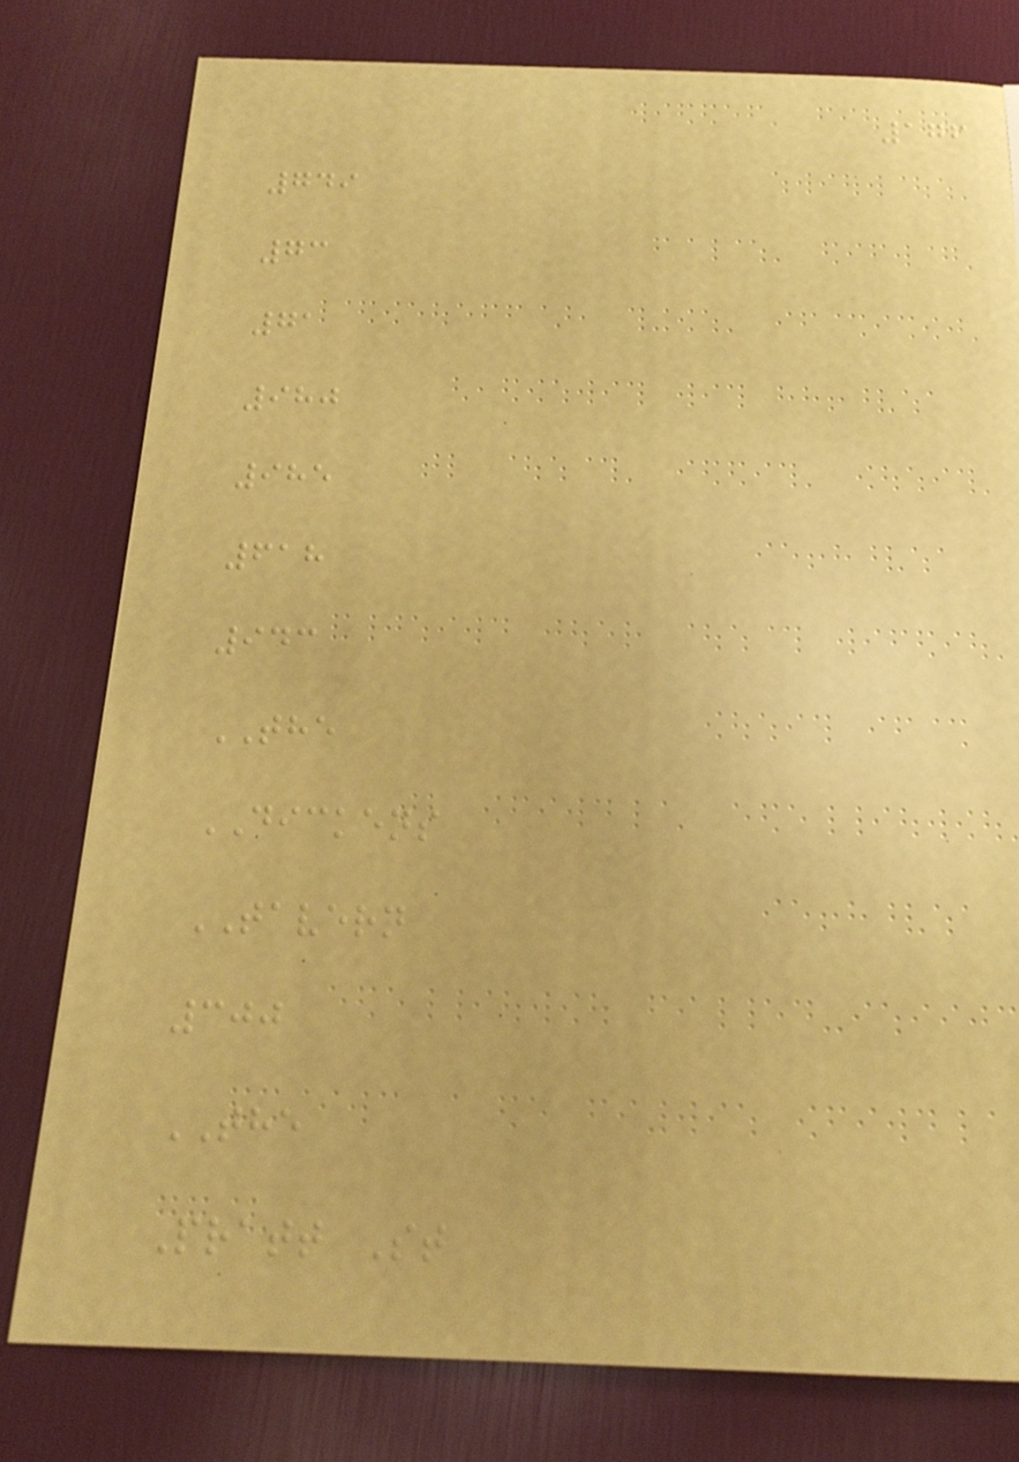176
749
73
71
980
985
618
943
THE
DICKENS
TAVERN
300
THE
Pratt St
